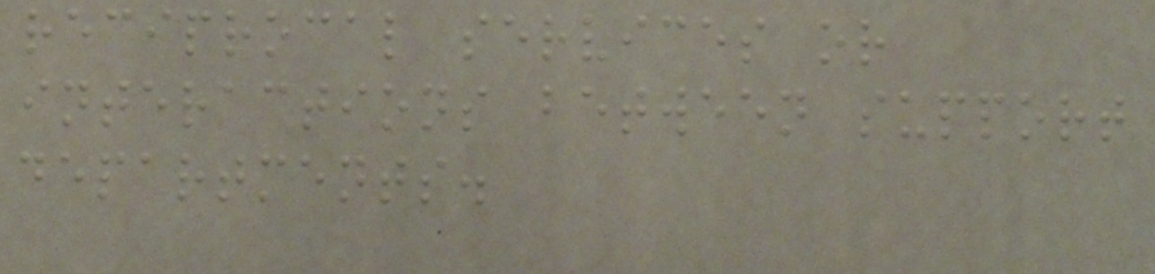reciprocal services or
interactions between support
departments.
